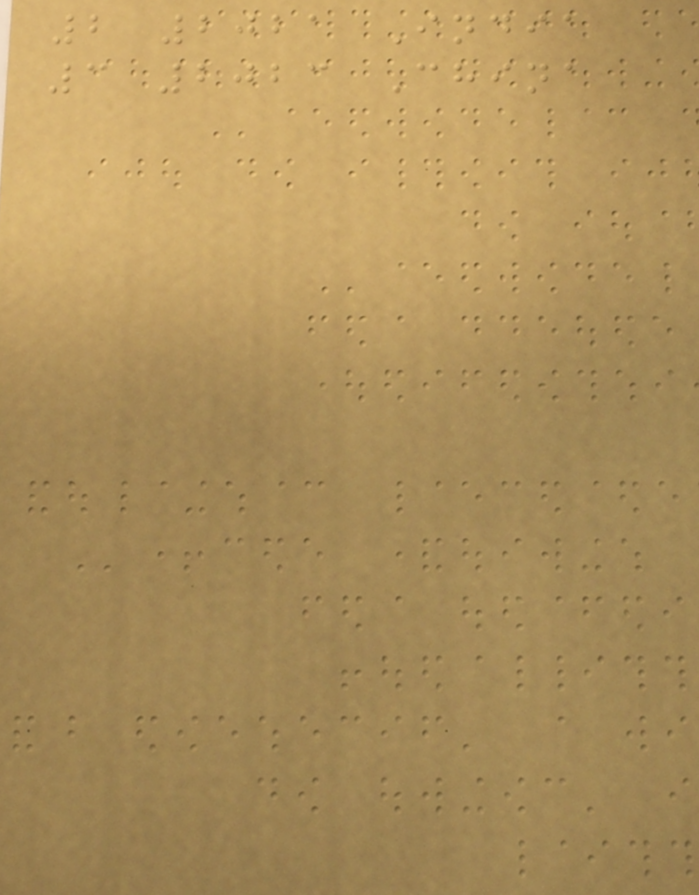2 2021 India
3 2023 China
